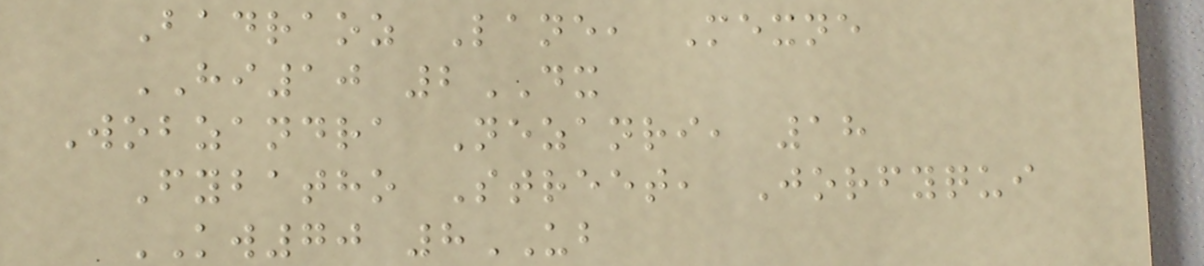Badraoz Lane, Mexne
HI10 2DX
Wobzandra Nezanri, 18
Fybatho Street, Jorfyqui
KW70 8UB
